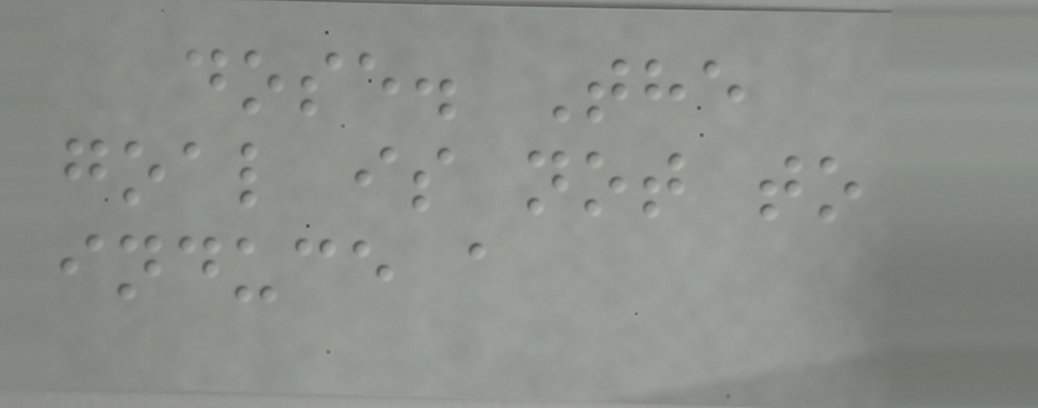dose. The
goal is not to
induce a
